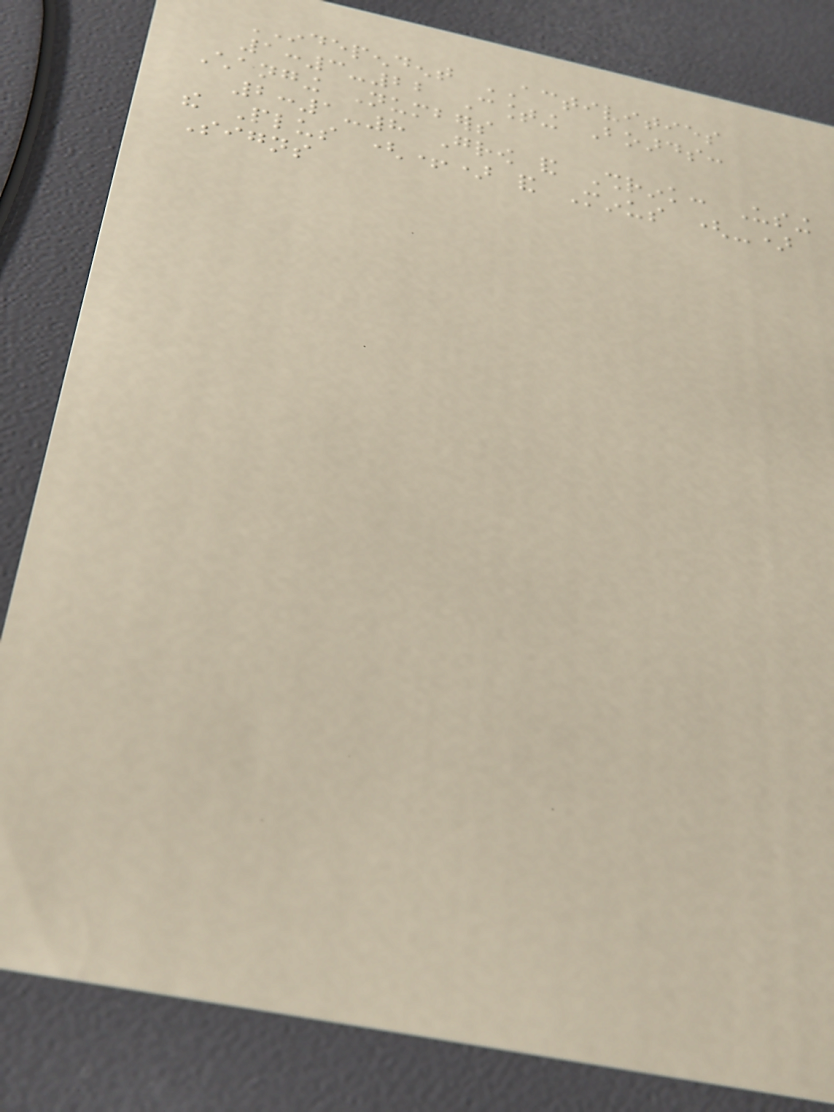INDEPENDENT ACTIVITIES
1:3-22 Counting Boards:
Changing Numbers
2:1-8 Grow and Shrink: Using
the Plus (+) and Minus (-)
Signs
